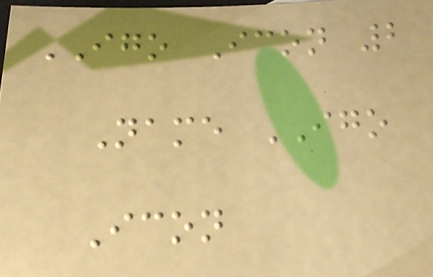IGO Icon 2
Name IGO
Icon
